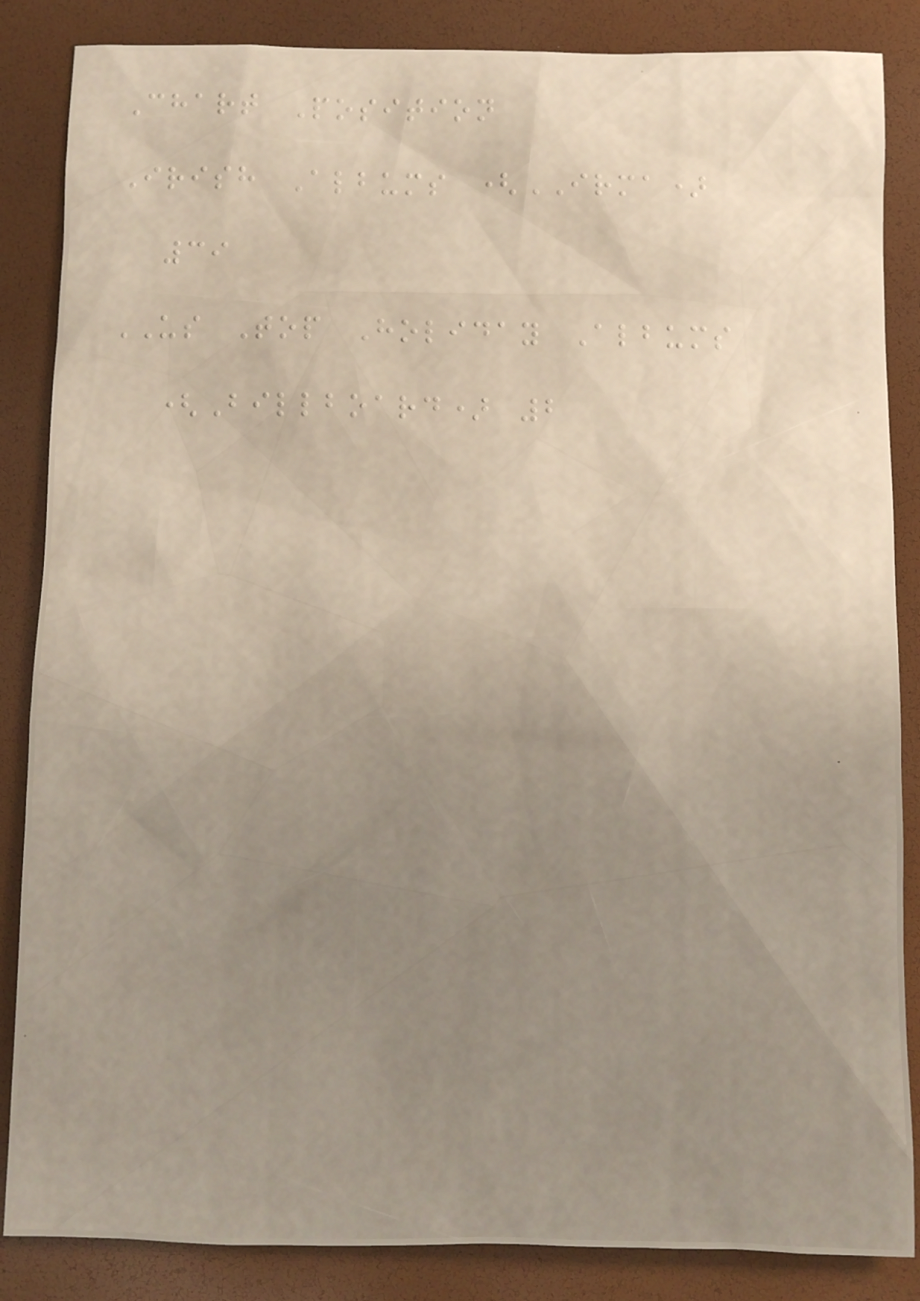Chart Position
Irish Albums (IRMA)
39
US Top Holiday Albums
(Billboard) 2
